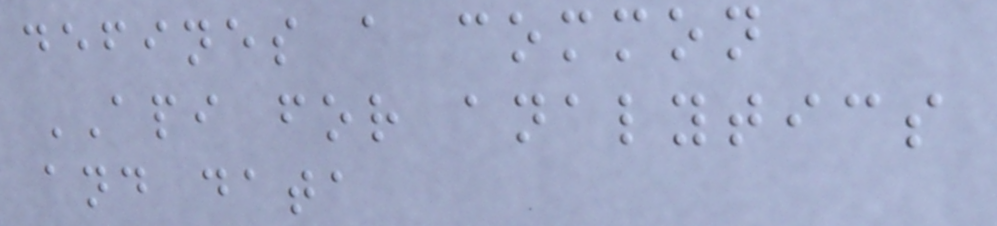defines a common
API for analytics
and data
